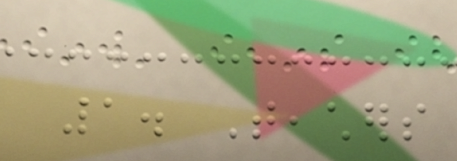1. Teachers
